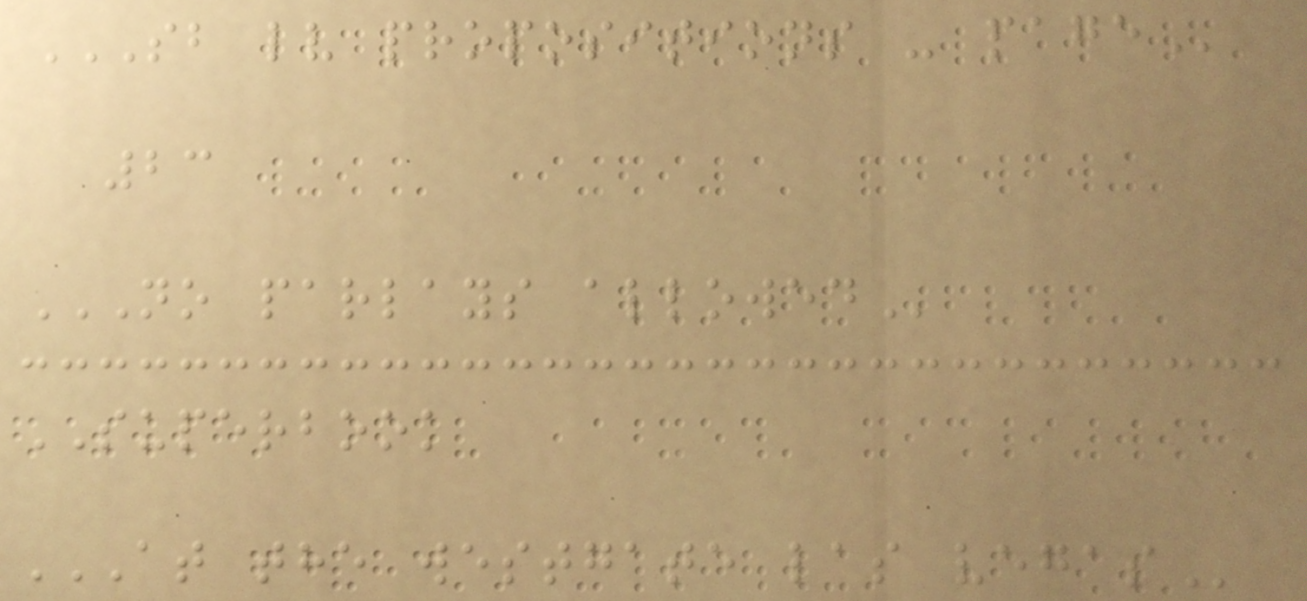SB LV PROPOSITIONS - PAGE
23
NO PARLAYS ALLOWED
SUPERBOOK
AT THE WESTGATE LAS VEGAS
